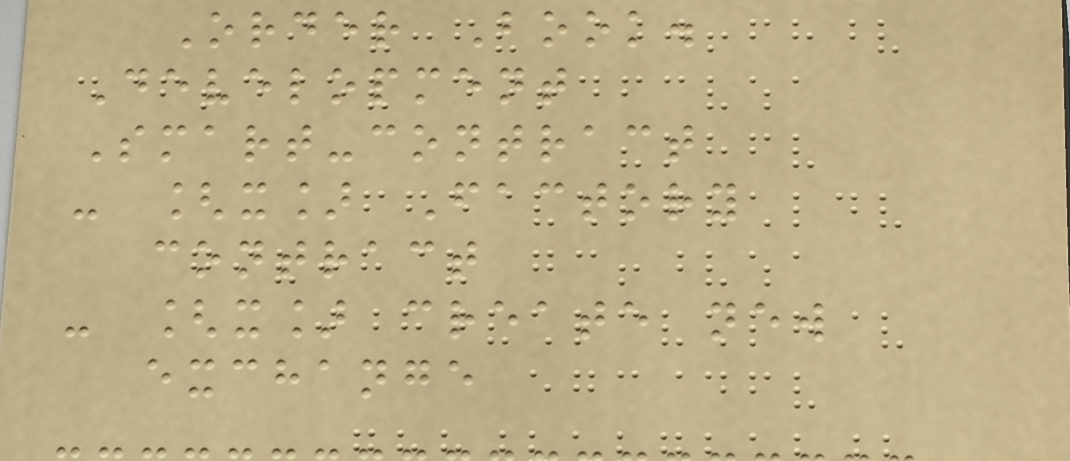Order Book.
Development
Smart-contract
- [x] Factory
contract
- [x] create new
exchange
